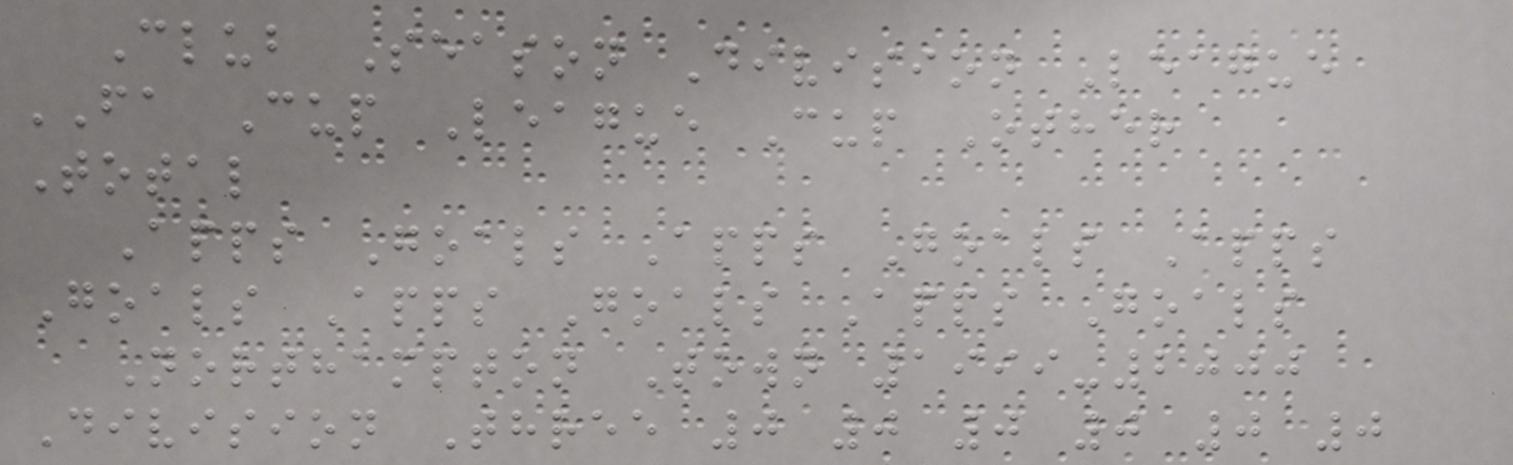Club Season Division League
FA Cup League Cup Other
Total
Apps Goals Apps Goals Apps
Goals Apps Goals Apps Goals
Northampton Town 1999-2000
Division Three 0 0 0 0 0 0
